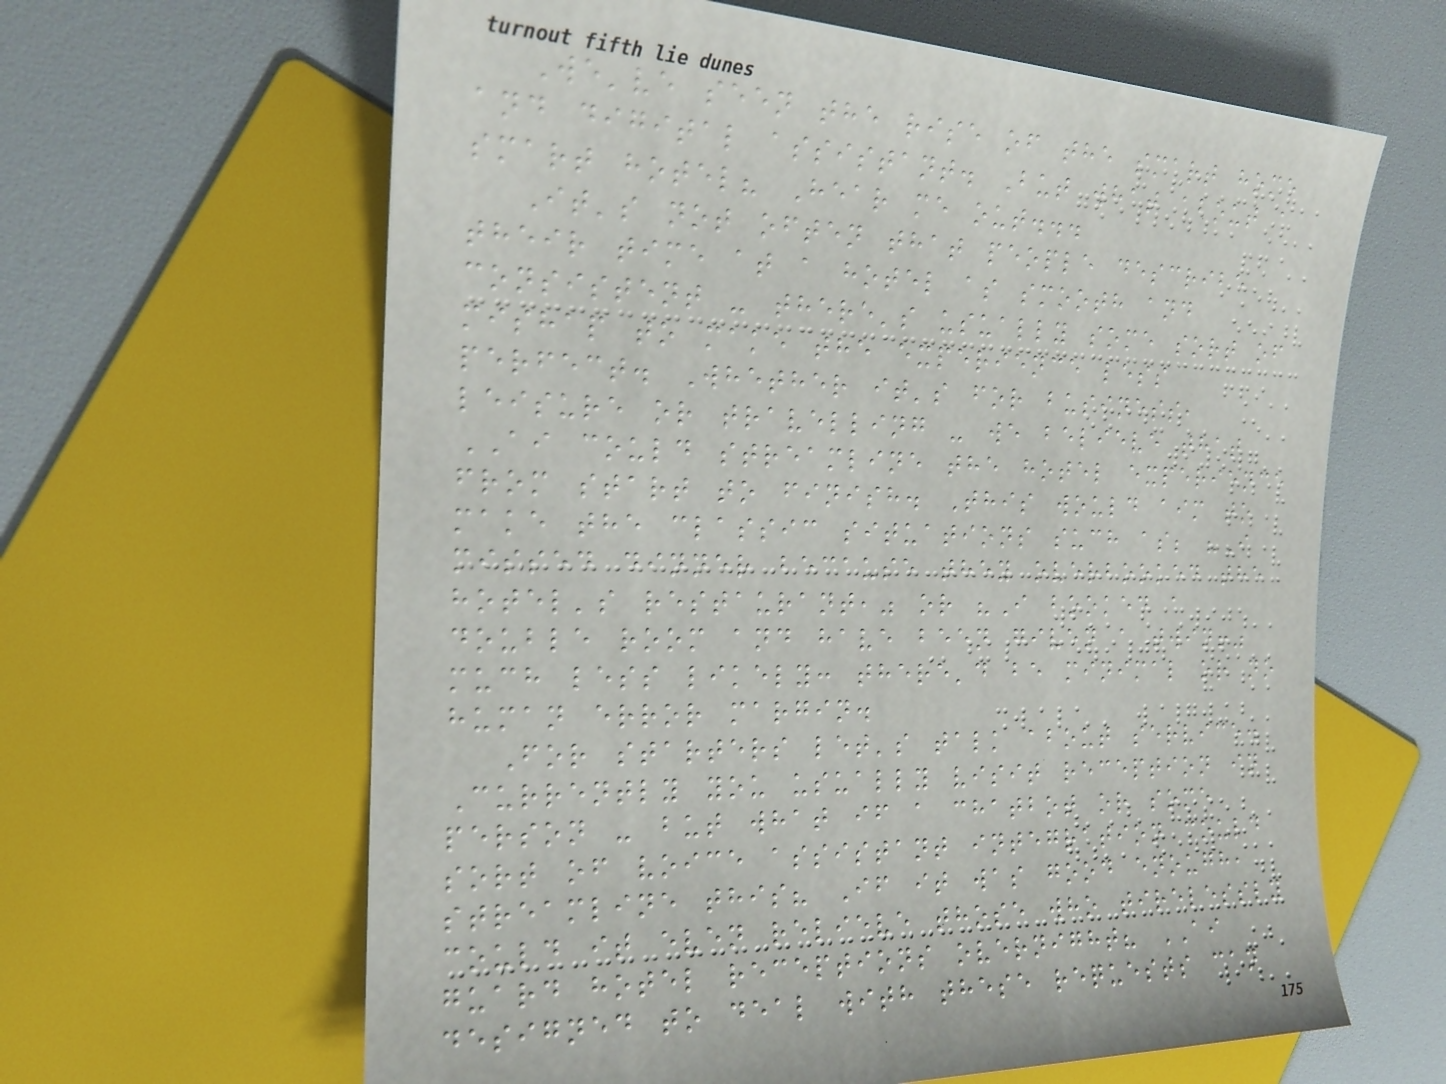We've seen the rise of the smart home
and digital assistant. But what about a
smart hotel? Hear me out...
It's not often that people describe
their time at a hotel as smooth and
consistent - there's usually some sort of
mishap to make the experience less
perfect. Whether it's for business,
leisure or travelling - we believe that
AI could streamline the hotel experience
from start to finish. This would aim to
make the classic situations such as; "I
missed dinner because they overbooked the
hotel's restaurant," or "I booked a
double room and have been given a twin!"
much less likely: there'd be minimal or no
human error margin.
For starters let's talk about service.
Currently you usually visit reception in
person - but what if a chatbot or some
sort of voice assistant integration could
streamline this? If it was good enough,
could it even relieve those who tirelessly
guard hotel receptions overnight? AI
designed to deal with these requests can
